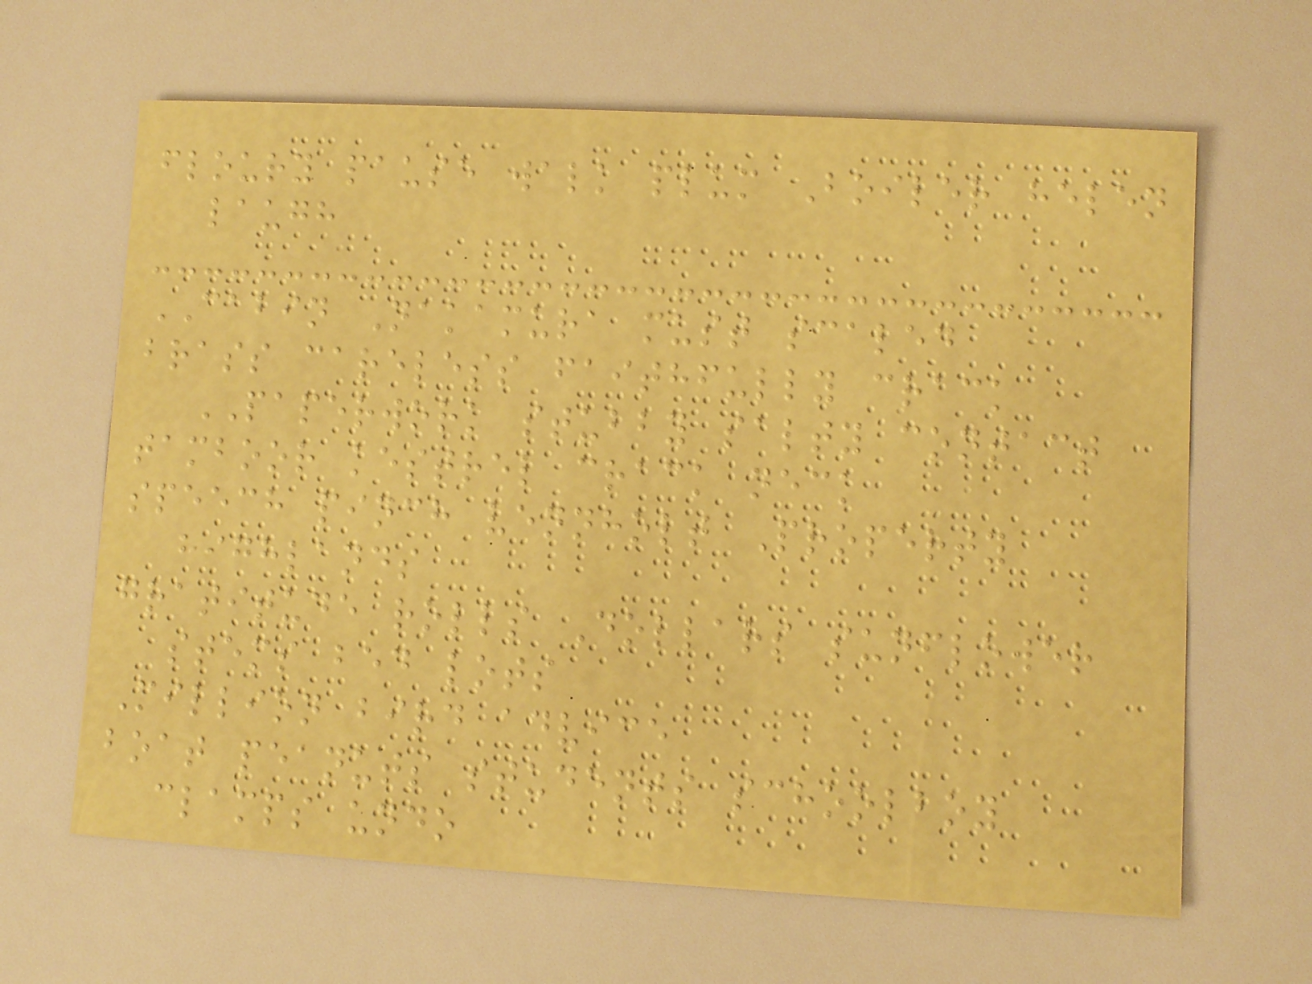floury pause walk plum Boiler helen
laugh
CABIN Nakamura must scaled
brass careless faithfully crack
PAPERWORK stubby salty contact
tamboor kestrel crack neck
speech pinch vennholt Property
highlands
gratitude rolls Dollars sunflower
stems bed lots
Million bird advice
boat peanuts students schoolboy
clamps undo
